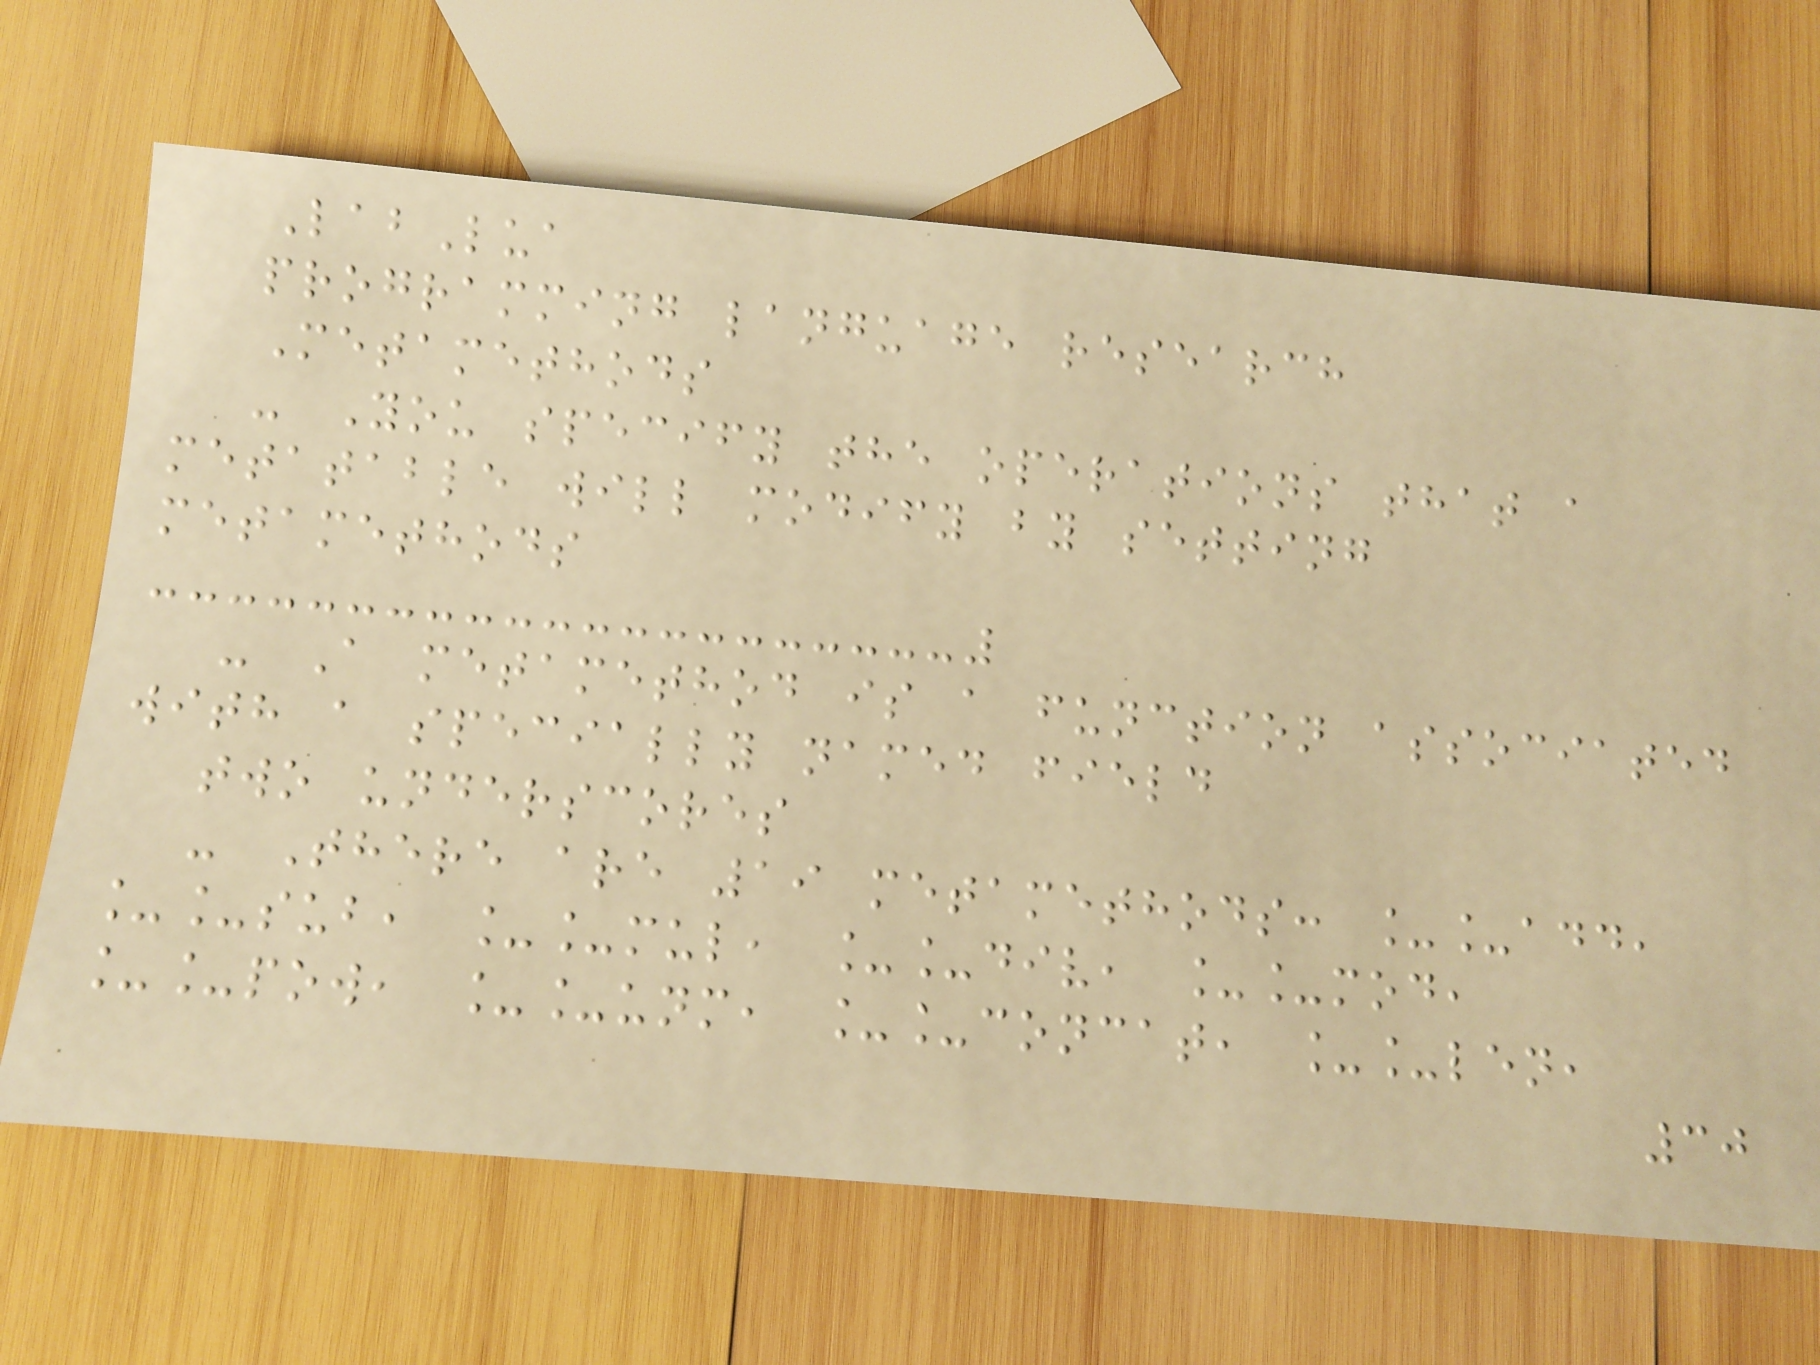LabLua
programming language research
Metamethods
- You specify the operations that a
metatable will modify by setting
metamethods
- A metamethod is a function associated
with a specially named field
two underscores
- There are 19 metamethods: __add,
__sub, __mul, __div, __mod,
__pow, __unm, __concat, __len,
30
